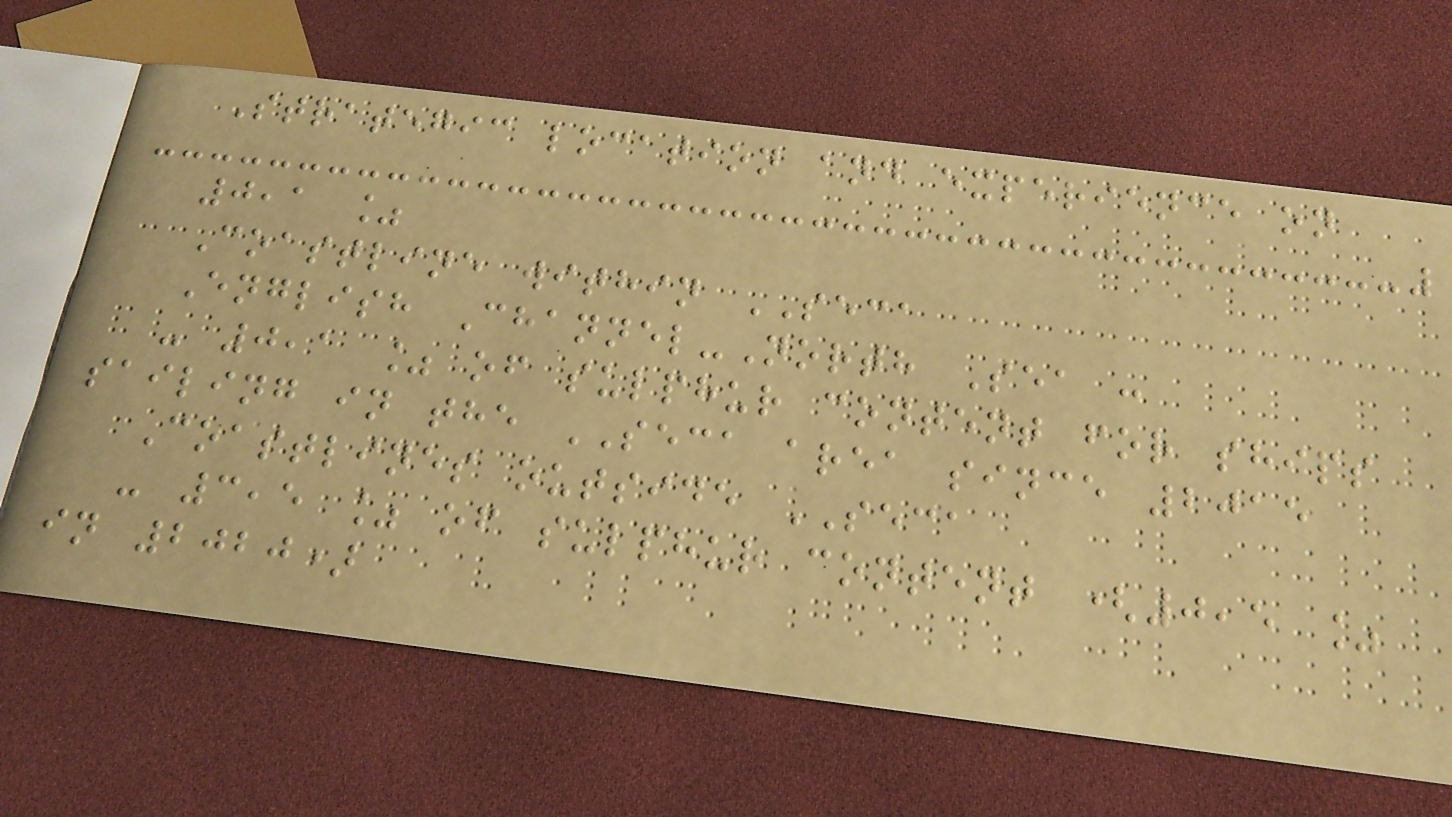Strategic location and experience on
0,1 %
Coastline within SECA
English Channel-North Sea :
- 0,1 % of sulphur content for ships
sailing in the SECA area since 2015
Coastlines outside SECA
- 3,5 % of sulphur content (0,5 %
in 2020)
